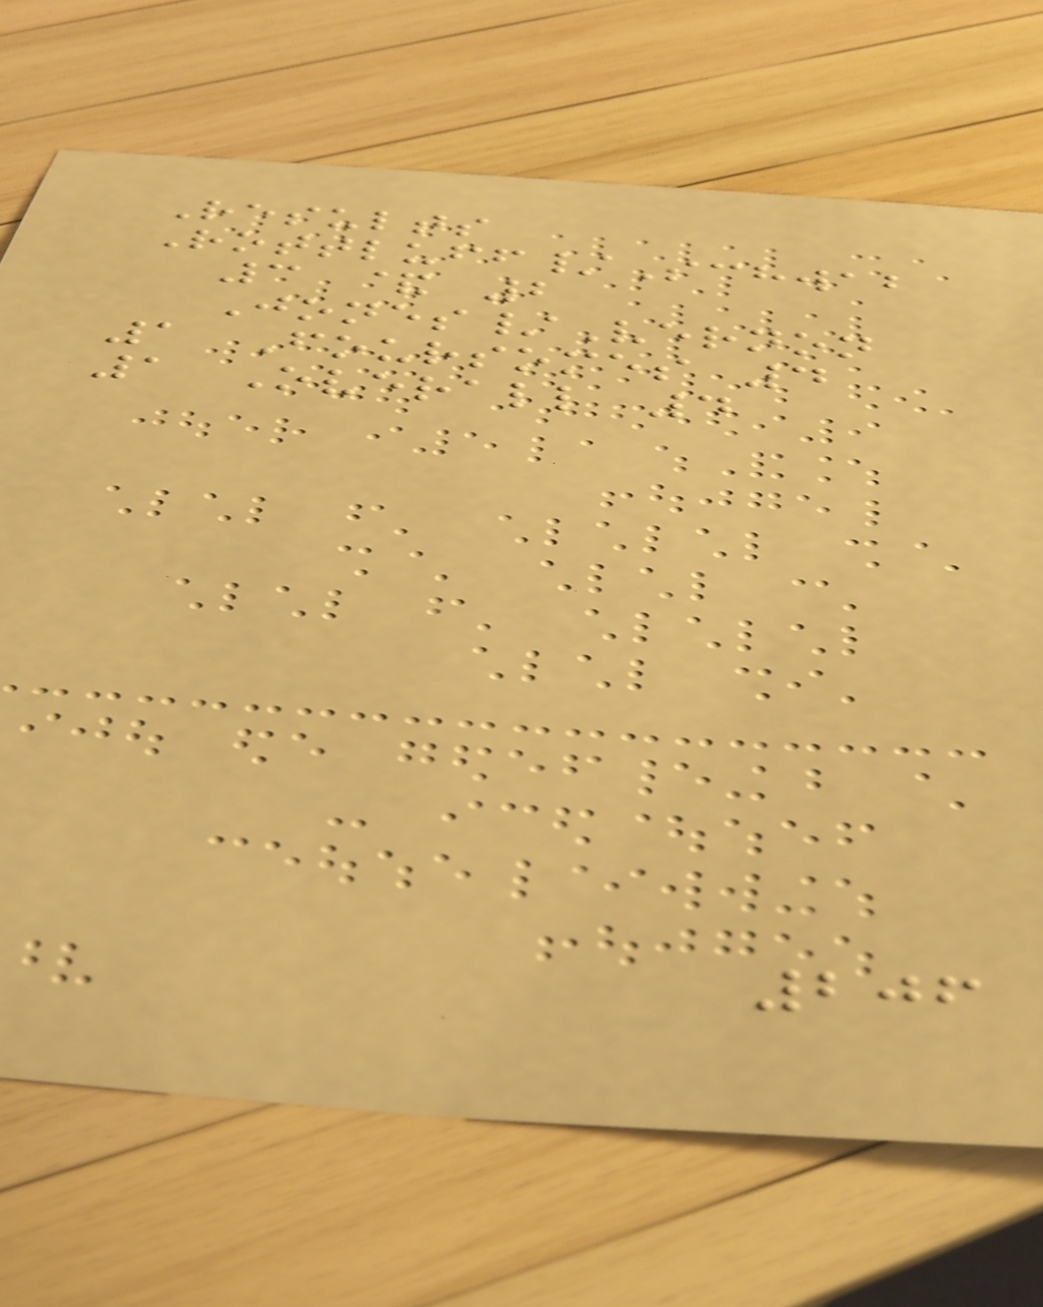Results
Rottluff/Schwab
3 & 2
Jones/Vernon
1 Foursomes 4
1 Overall 4
206
